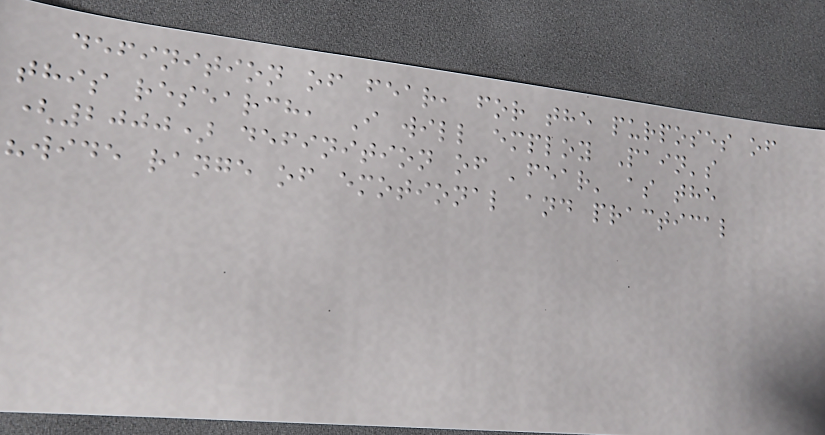definition of fear, for the purposes of
this research, I will employ Pain's
(2000) definition of 'fear' as the
"wide range of emotional and practical
